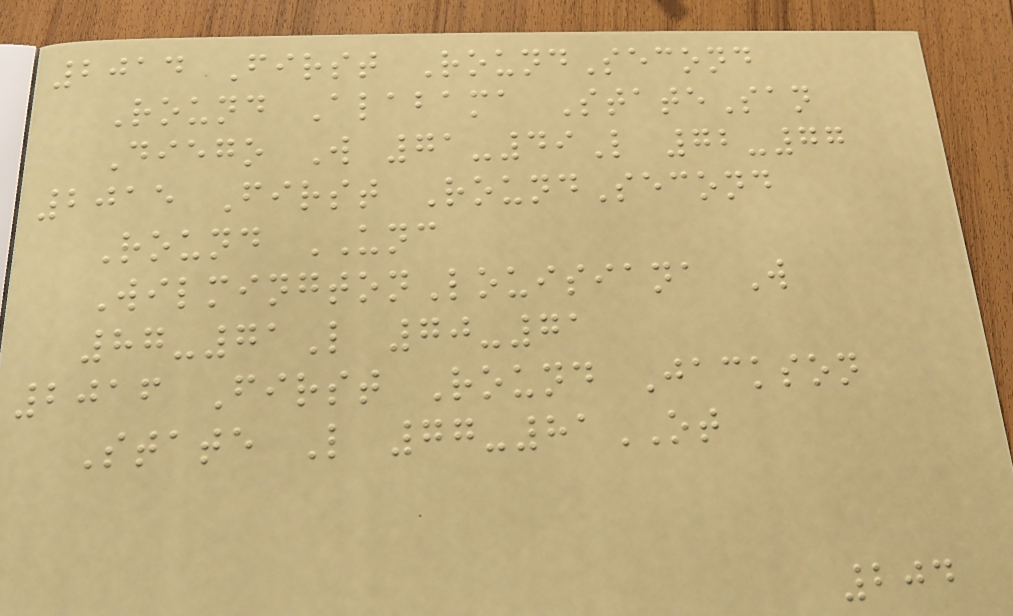2014 First RoundSecond
Round Alabama StateSan
Diego W 71-49L 72-77
2015 First RoundSecond
Round UNC
WilmingtonLouisiana W
87-71L 70-71
2016 First Round Jackson
State L 77-81OT
204
